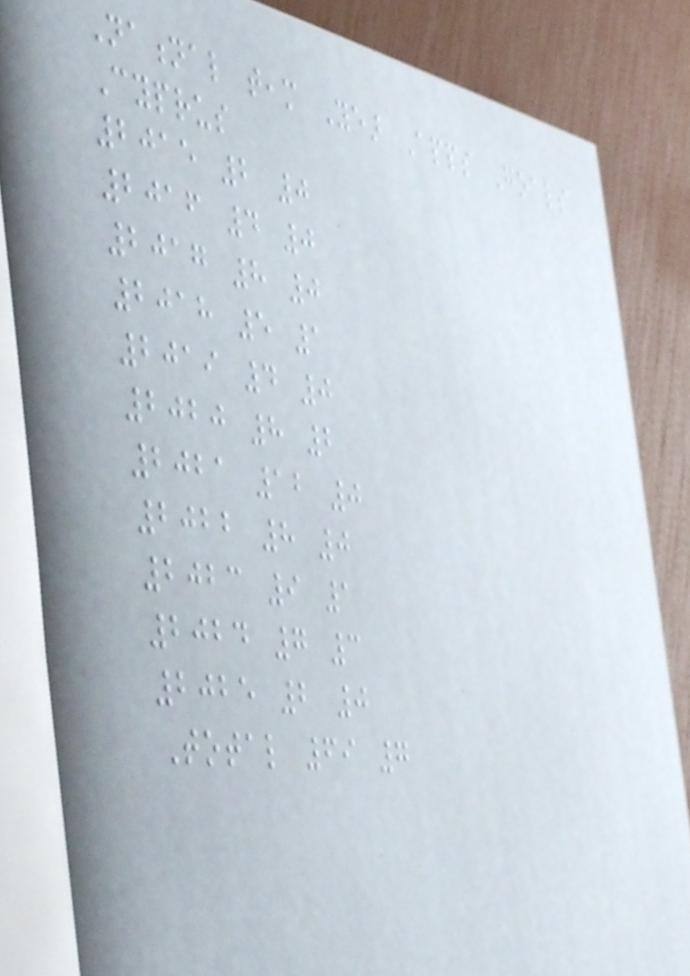National team Year Apps Goals
Cyprus
2015 2 0
2016 4 0
2017 8 0
2018 5 1
2019 4 0
2020 8 2
2021 12 0
2022 8 0
2023 9 1
2024 7 3
2025 2 0
Total 69 7
